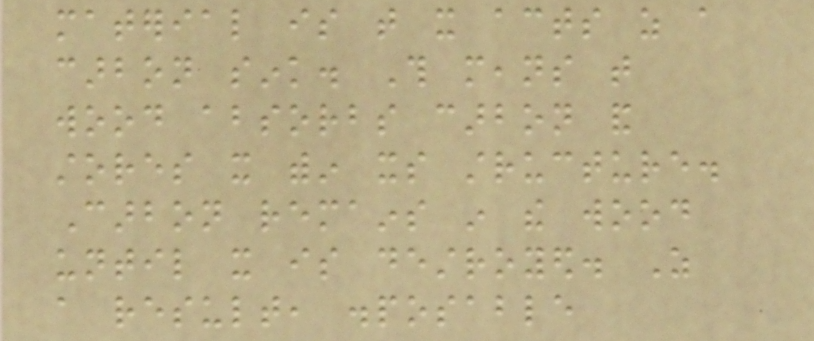material is that it acts as a
carbon sink. This means that
wood absorbs carbon and
stores it within its structure.
Carbon remains in the wood
until it is destroyed. As
a result, disposable
